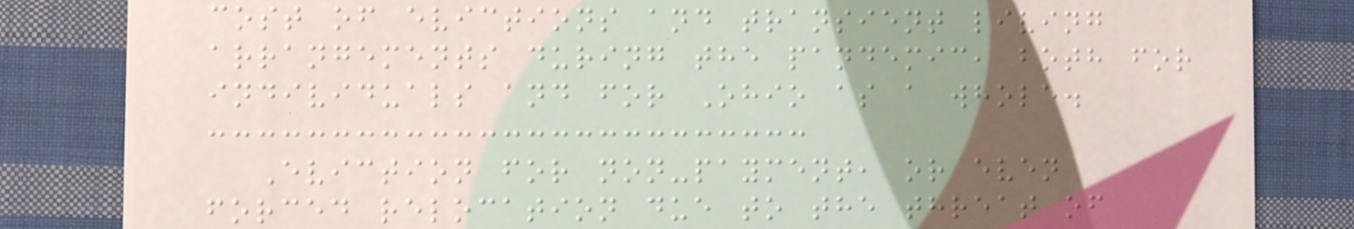cost of evictions and transient living
arrangements during the pandemic, both for
individuals and for Ohio as a whole.
Eviction for non-payment, or even
forced relocation due to the threat of
